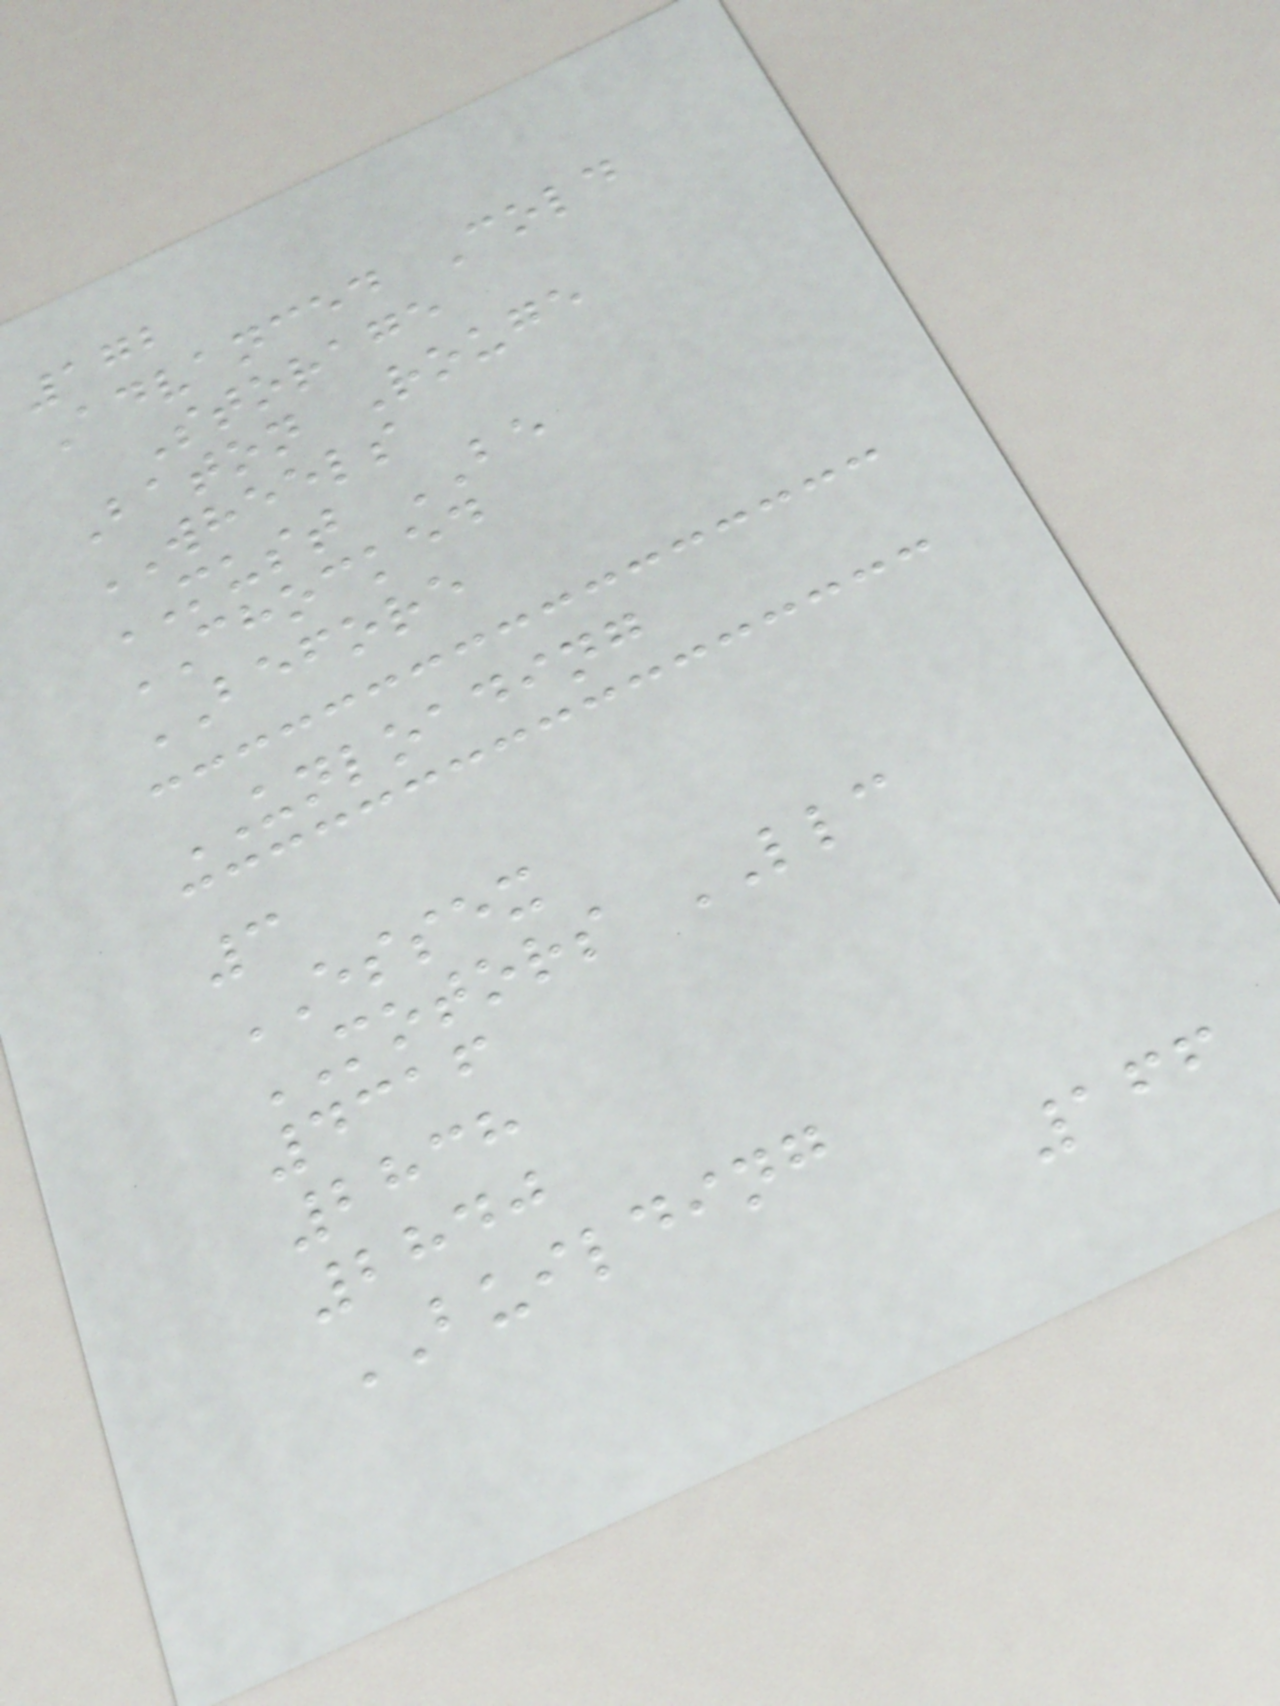172
Advanced Cold
Storage
Baton Rouge
WHEELS
MUST BE
CHOCKED
BEFORE
UNLOADING
3
ESSEX
MOTORS LLC
4316
2838
2840
BUILDING
166
